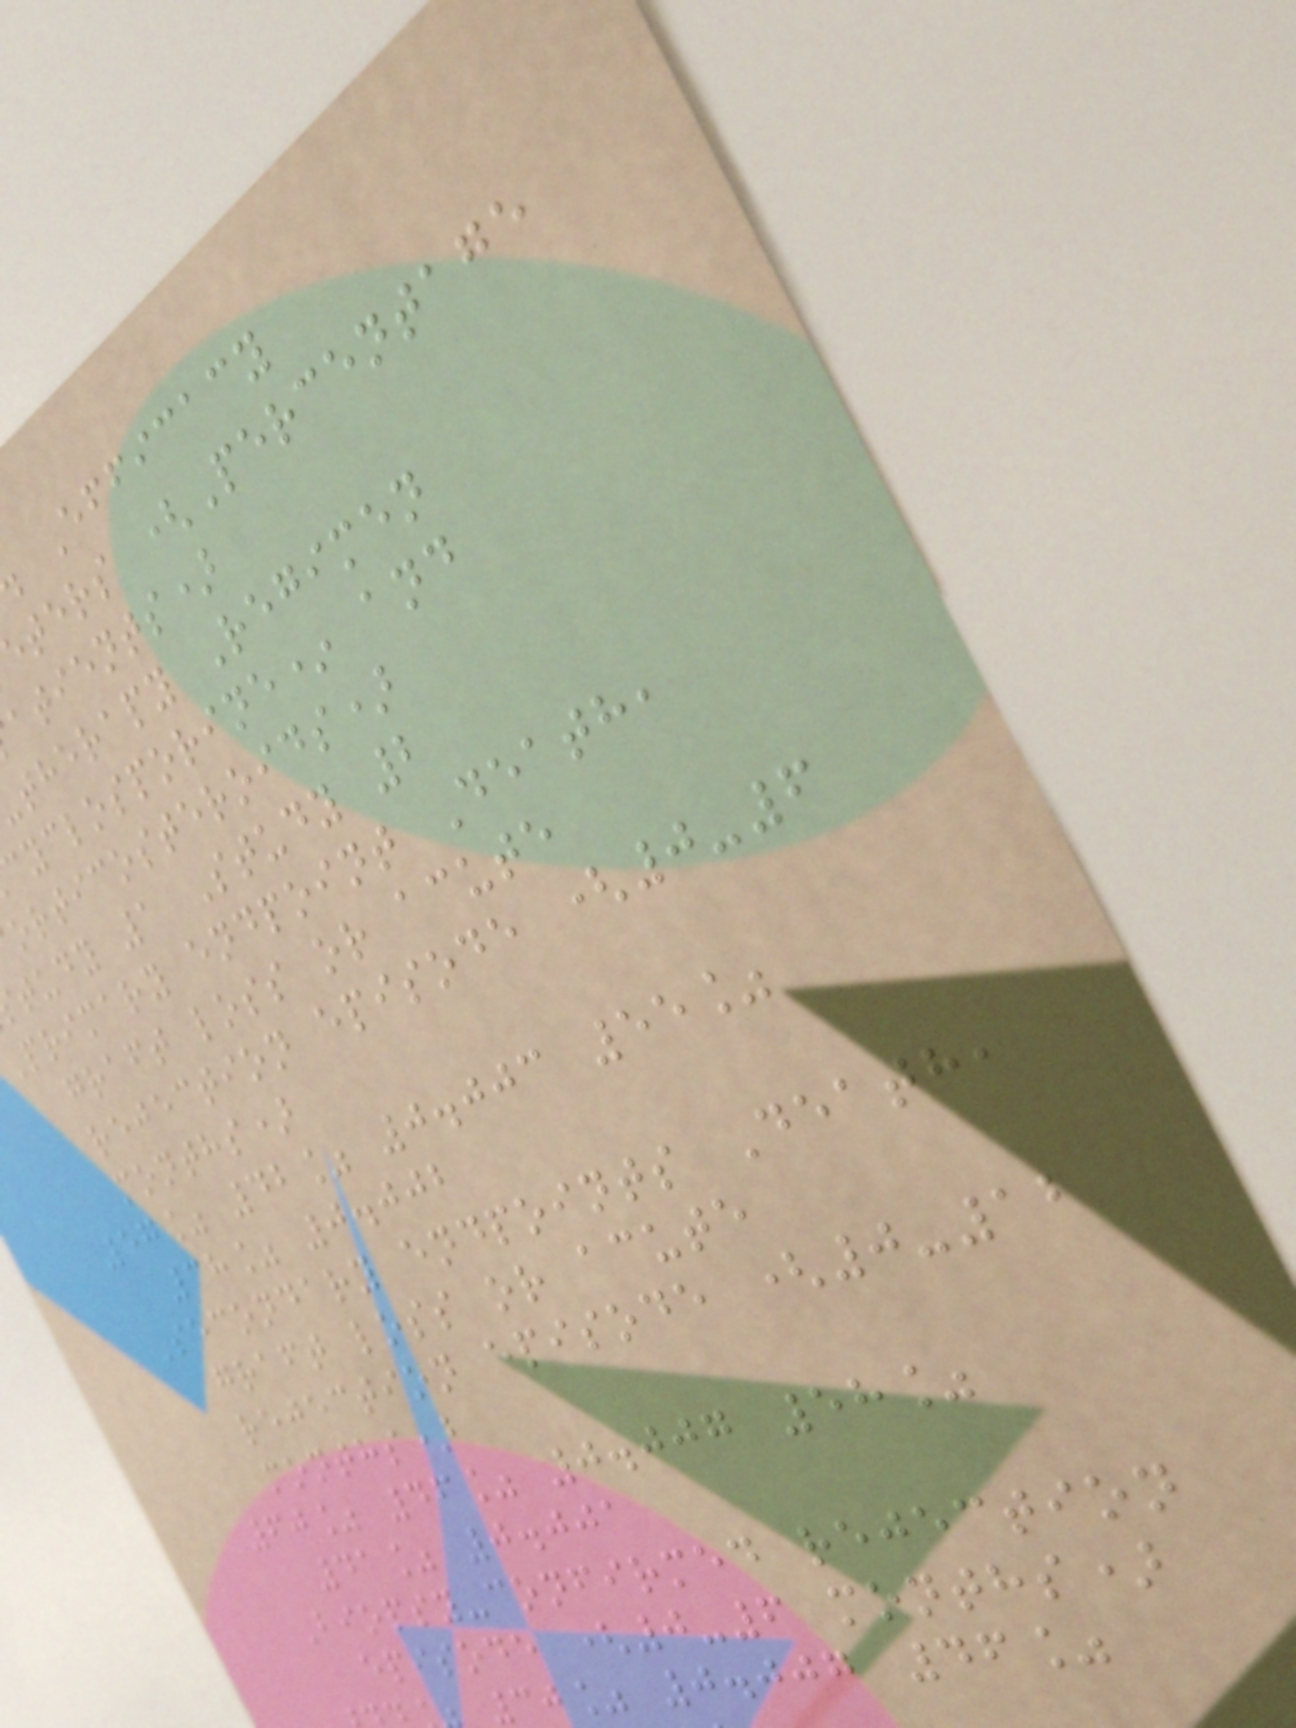Efficacy
eters (Percentage
atients)
therapy Regimen
cyclosporine* and
orticosteroids)
tudy 1 Study 2
Primary endpoint Death,
graft loss or acute
rejection episode (0-6
months)
57% 42% 0.003 55%
38% 0.002
Secondary endpoints Death,
graft loss or acute
rejection episode (0-12
months)
60% 46% 0.007 58%
41% 0.001
Biopsy-confirmed rejection
episode (0-6 months)
30% 0.007 46%
